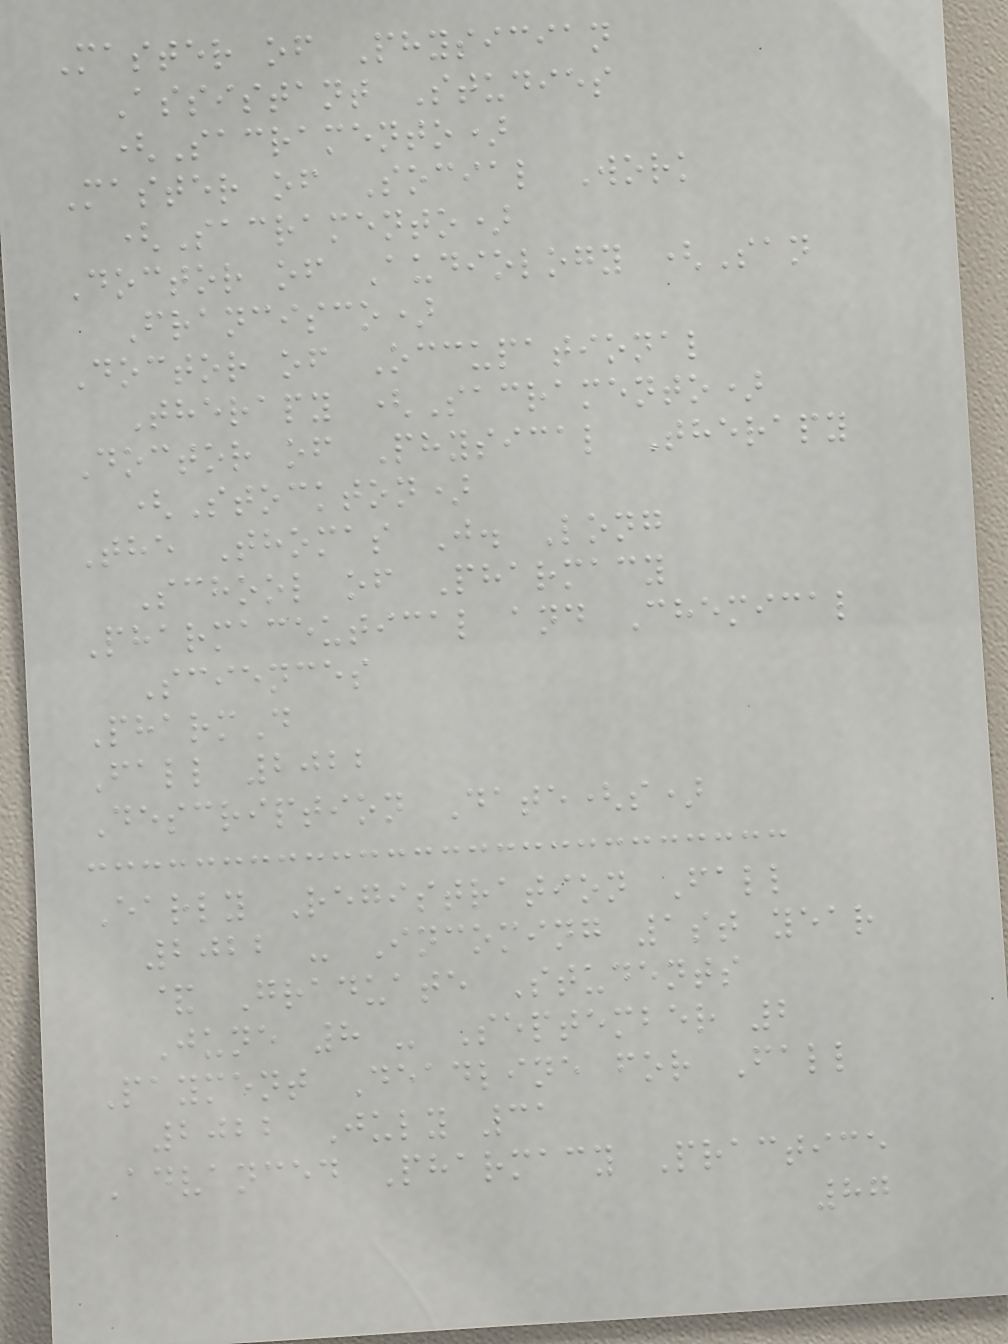Master of Physician
Assistant Studies
(Sacramento)
Master of Social Work
(Sacramento)
Doctor of Audiology (San
Francisco)
Doctor of Occupational
Therapy (Sacramento)
Doctor of Physical Therapy
(Stockton)
The Thomas J. Long
School of Pharmacy
Pharmaceutical and Chemical
Sciences
PharmD
Fall 2022
Description Date(s)
Early Registration Fall
2022 - Incoming 1st year
& Graduate Students
June 8 - September 2
Payment Deadline for Fall
2022 July 31
Advanced Pharmacy Practice
87
